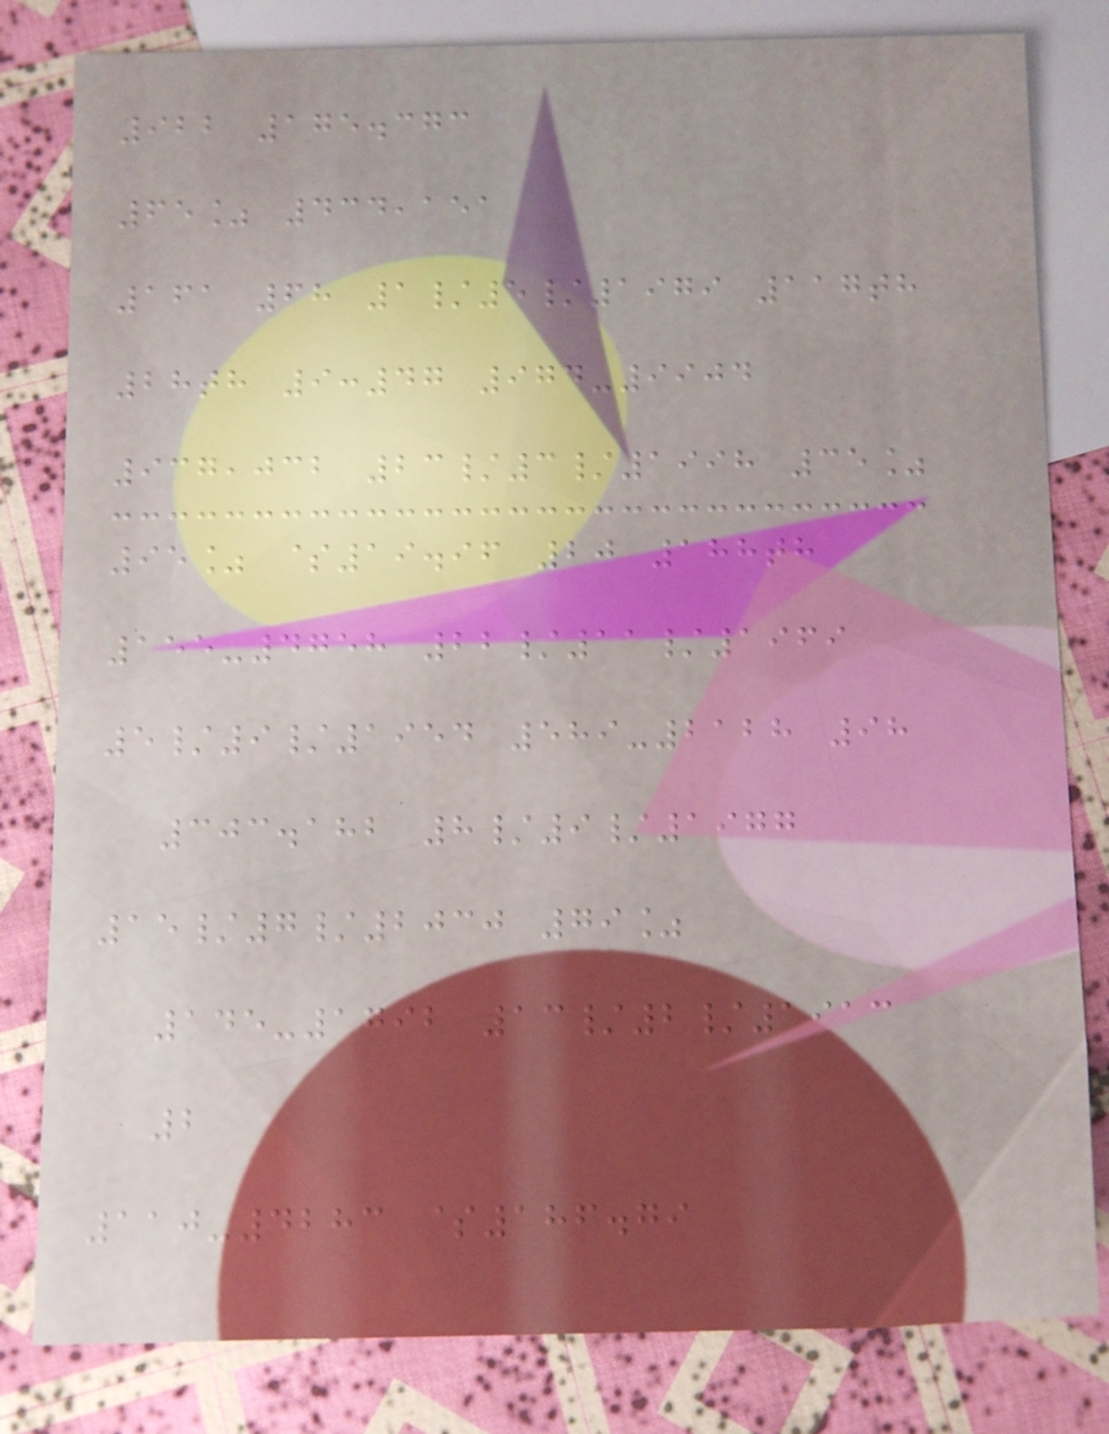922 175.373
65% 434,151
161 68 1/5/1979 117th
28th 9:47 974-9904
937,032 23/3/1998 35%
95% $19.96 20 188th
155-4758 22/11/1969
5/9/1954 589-2128 98
303.182 8/9/1977
15/7/2030 79%
145-1792 13/2/1913
2
110-4283 $186.79
